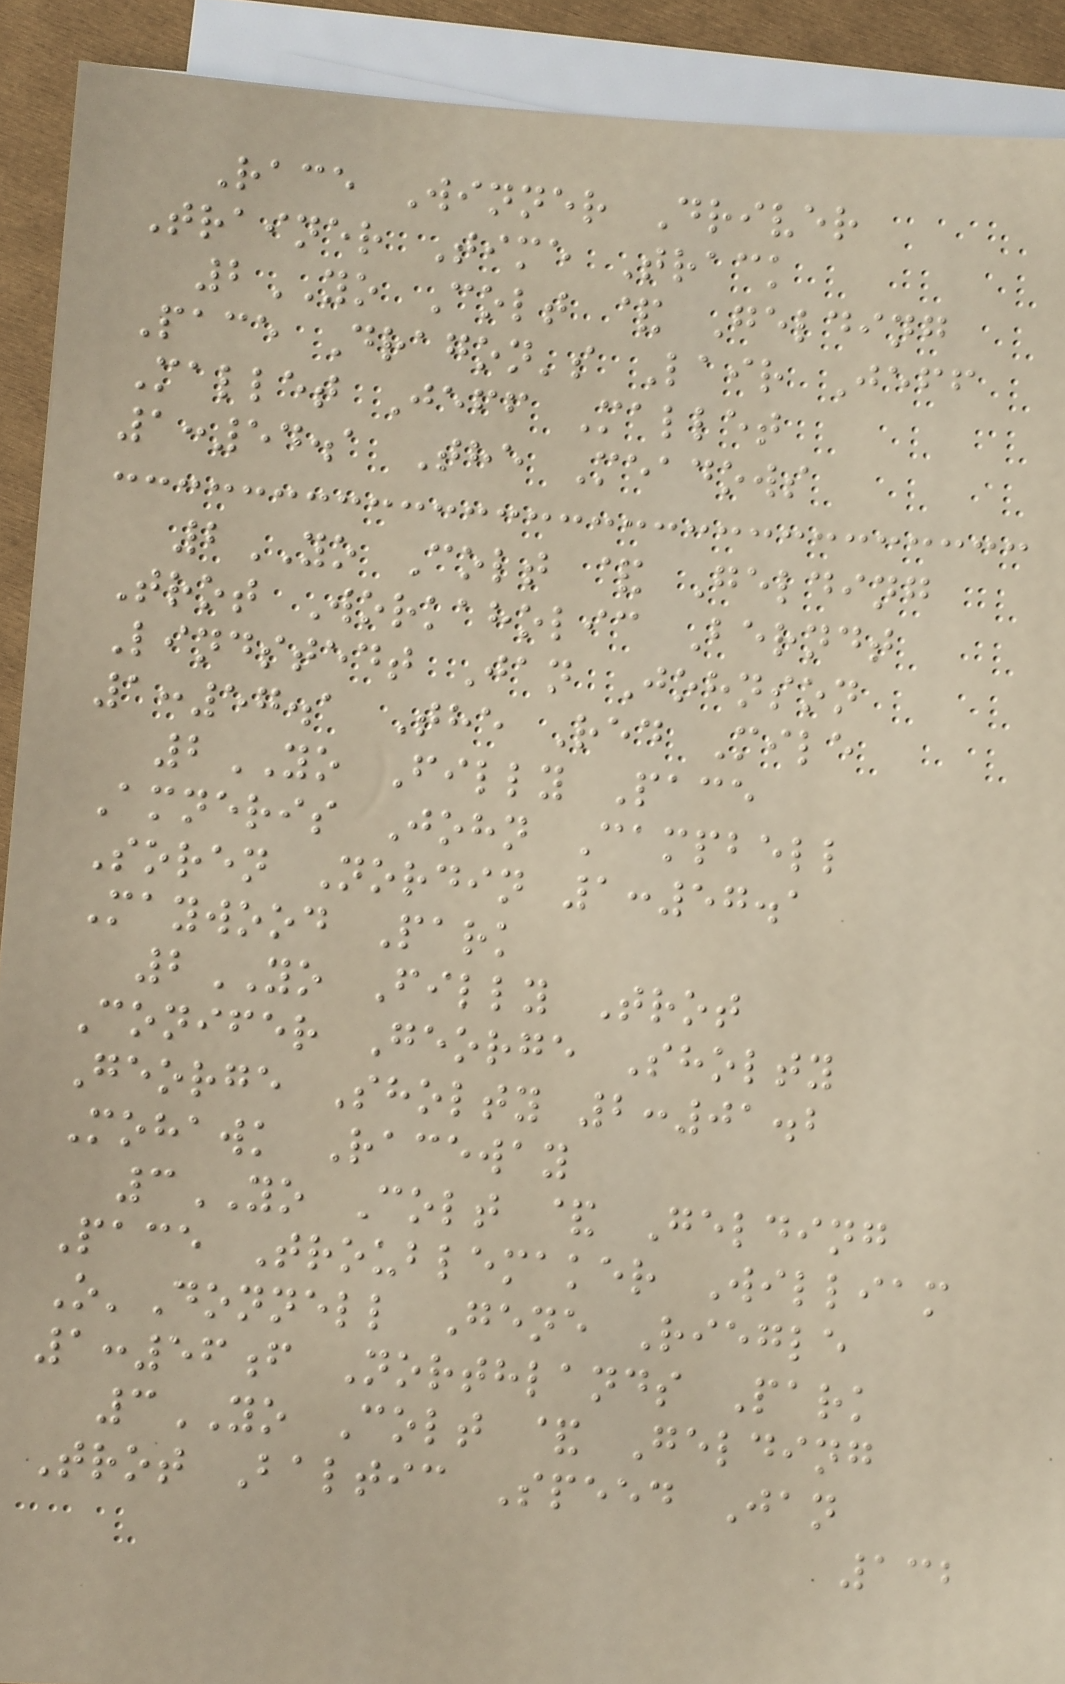Race Winner Driver
Trainer Time Track
2YO Colt & Gelding
Pace Dragon's Lair Jeff
Mallet Jeff Mallet
1:54.1 The Meadows
2YO Colt & Gelding
Trot Workaholic Berndt
Lindstedt Jan Johnson
1:57.1 The Red Mile
2YO Filly Pace
Amneris John Campbell
Soren Nordin 1:57.1
Maywood Park
2YO Filly Trot
Conifer George Sholty
George Sholty 2:01.2
Mohawk Raceway
3YO Colt & Gelding
Pace Troublemaker William
O'Donnell Gene Riegle
1:56f Northlands Park
3YO Colt & Gelding
Trot Baltic Speed Jan
132
